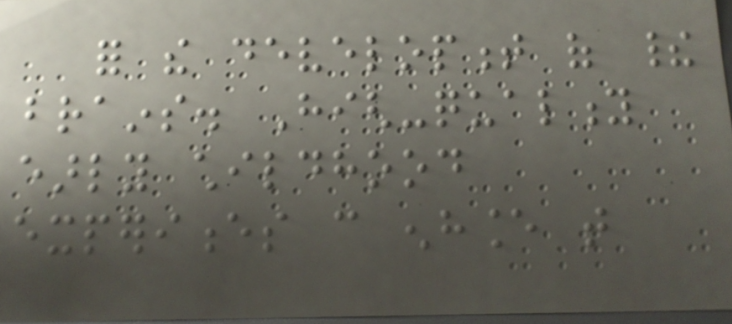for the development of their
brains. High-quality
early childhood
experiences can enhance that
